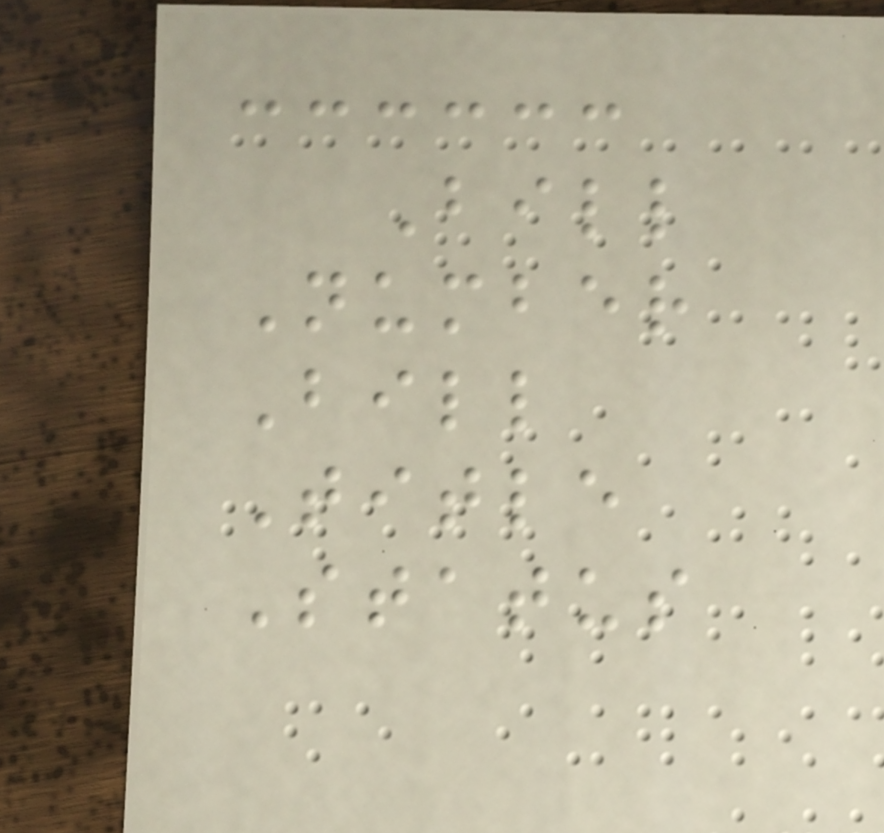Bill
Number
Bill
Title
Status
